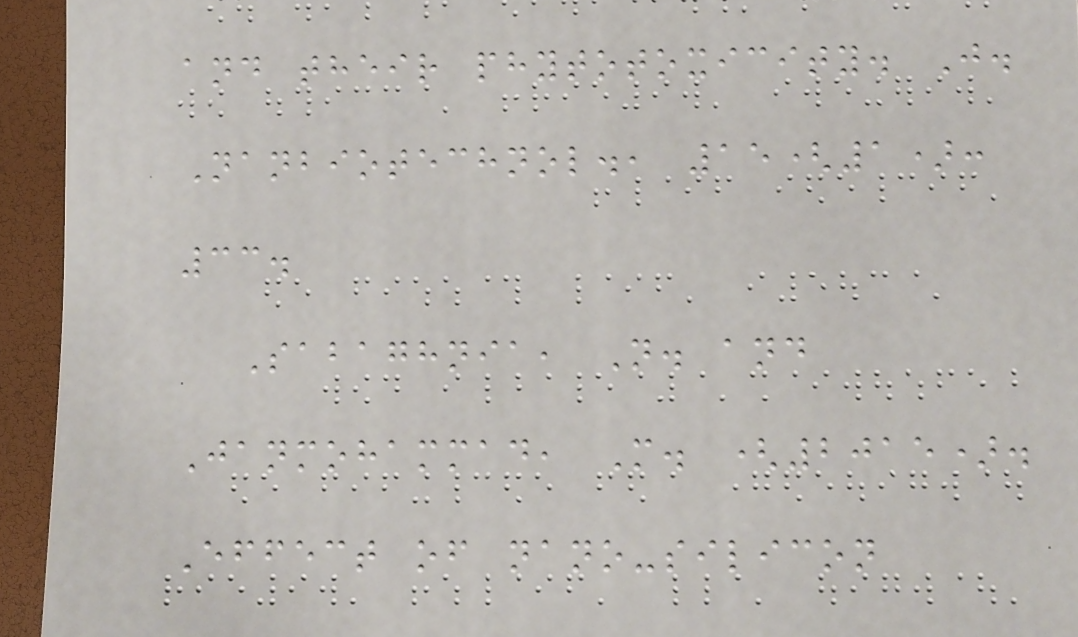and their phytotoxicity. J.
Nanbiotechnol., 15(1):
33.
Sabaghnia, N. and
Janmohammad, M. (2015).
Effect of nano-silicon
